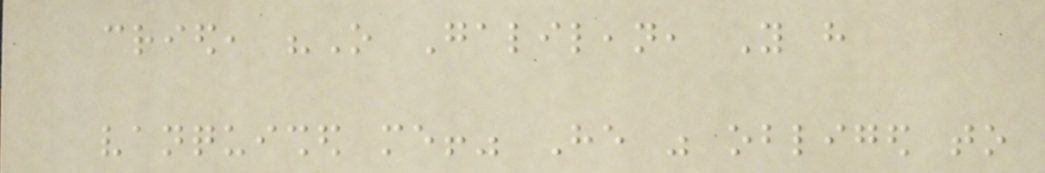cried, "O Galilean, You have
vanquished me!" He was obliged to
